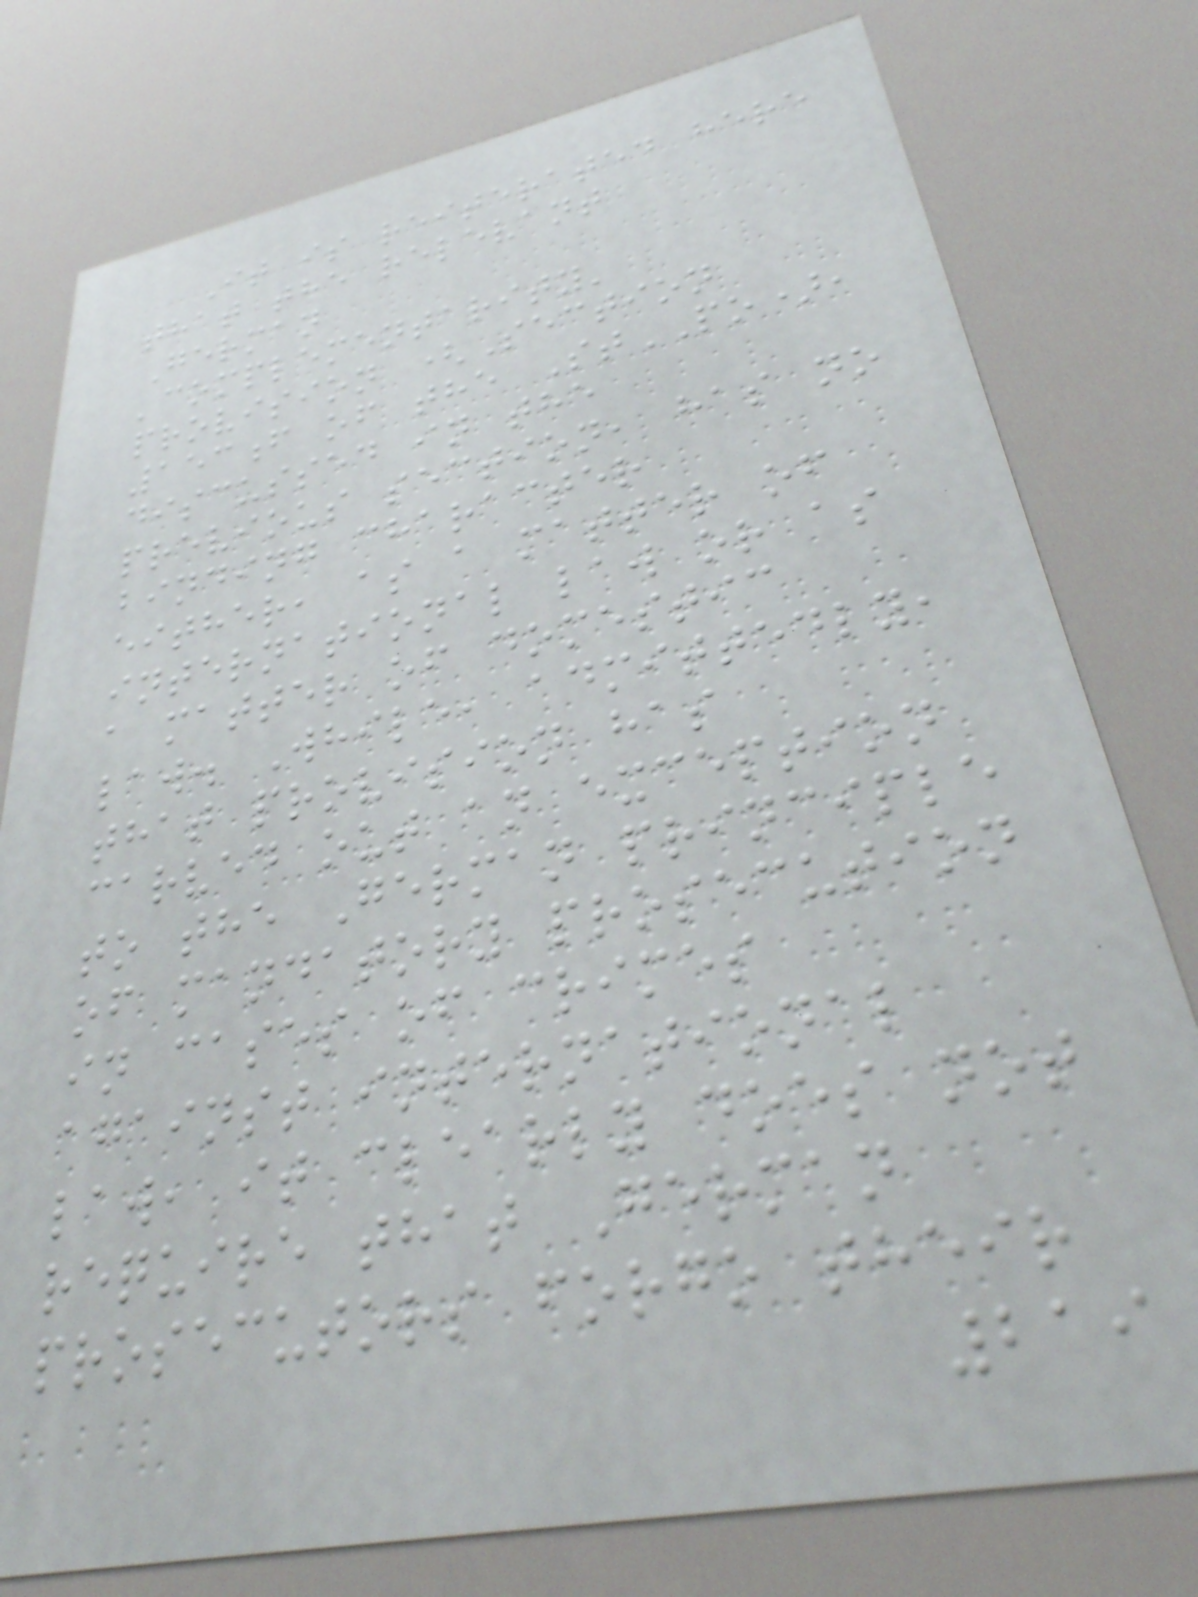It is reiterated here
that the relevant
German
'complementarity'
provision (Section
153f of the StPO),
discussed in the
previous section, has no
binding character
either, as a matter of
international law or as
a matter of domestic
law. While, admittedly,
that provision has
carved out an exception
to the German principle
of mandatory prosecution
in cases of crimes
against international
law, it clearly does not
require that German
prosecutors forgo their
219
